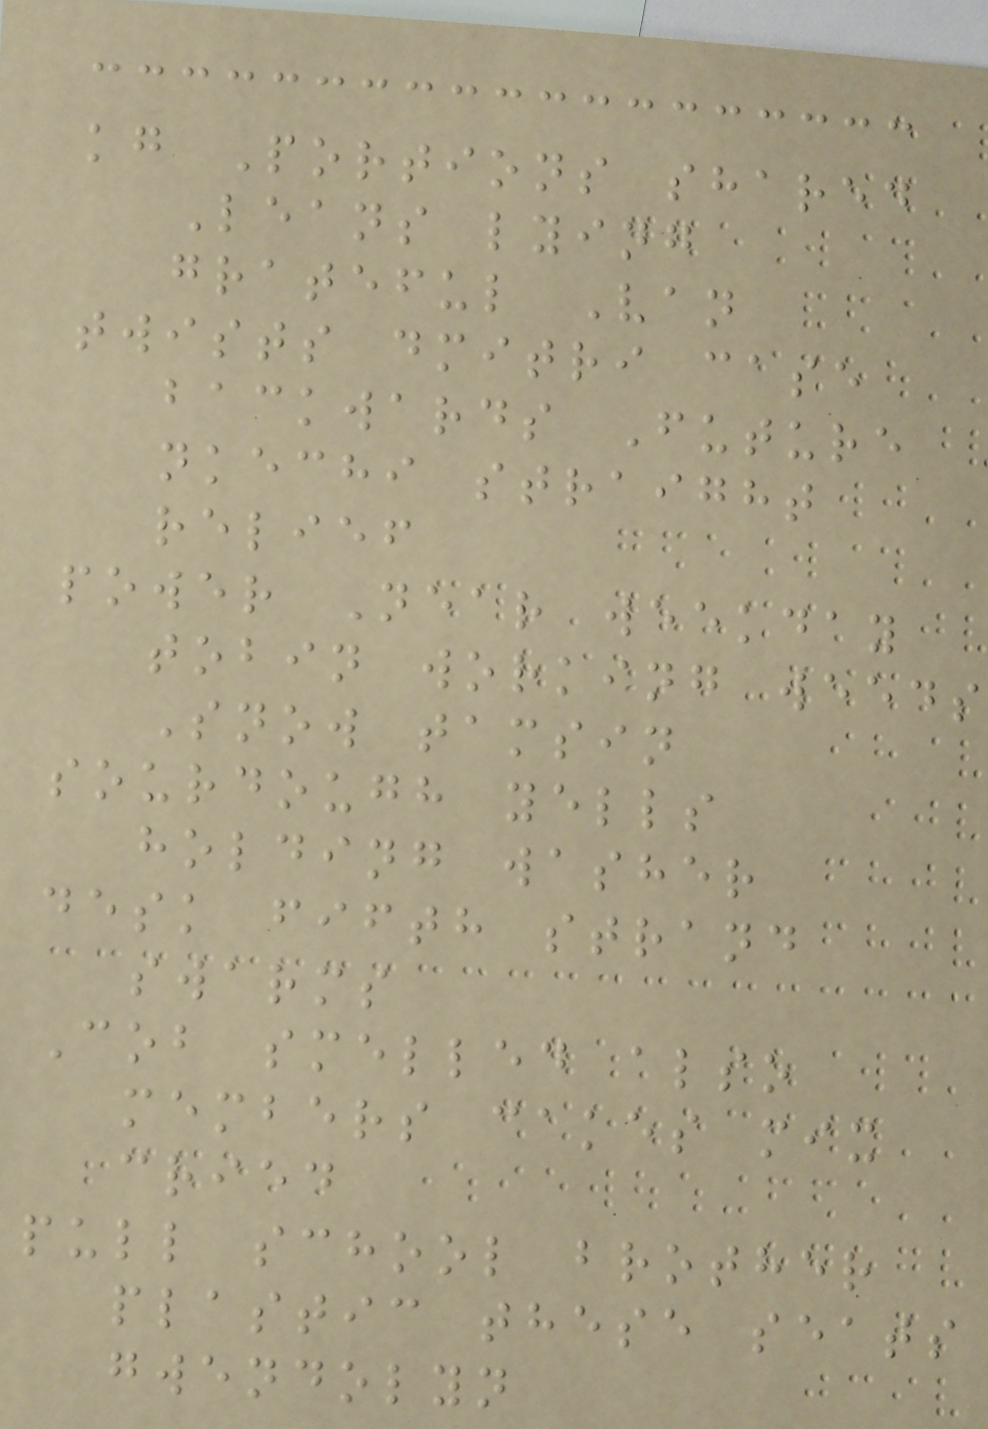kg Portions shared
Leans lying
grateful Van
twists dmitri case
backwards Future
nkechi straight
relief
power Near weekday
tobin working weeds
Snow tamsin
sourdough yells
holding washer
desk fifth strand
swarms
Cob smelled also
members cakes mix
cried
pull school brother
plastic these seats
gwendolyn
